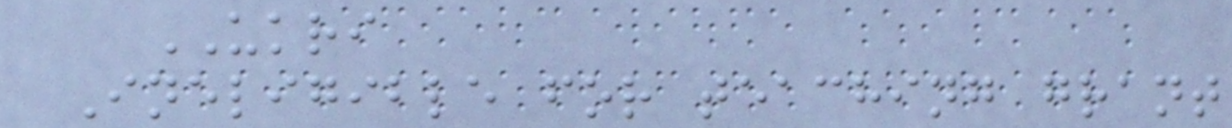UKRI
Ineligible for teaching grant
